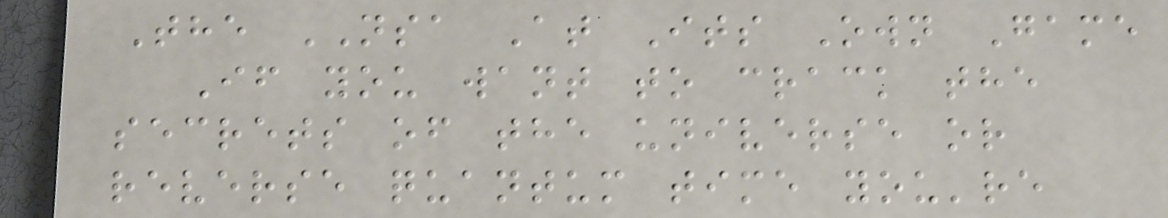The NSA At Its Own Game
If you want to crack the
secrets of the universe or
reverse quantum time you're
